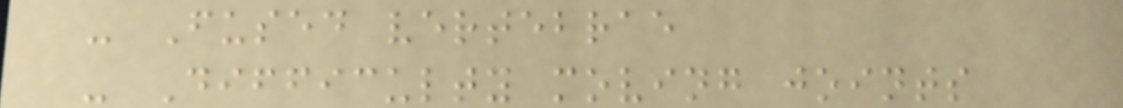- Fused vertebrae
- Difficulty moving joints
